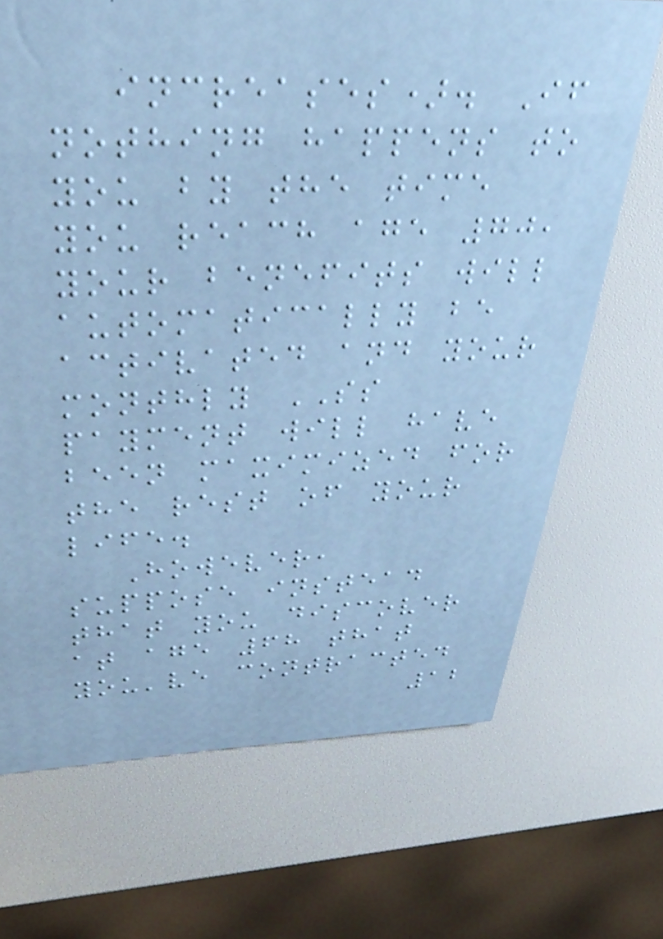increases). If
nothing happens to
you by the time
you reach age 70,
your benefits will
automatically be
activated and your
monthly SS
payment will have
been maximized for
the rest of your
life.
However,
suppose instead
that you discover
at age 68 that
you've contracted
12
